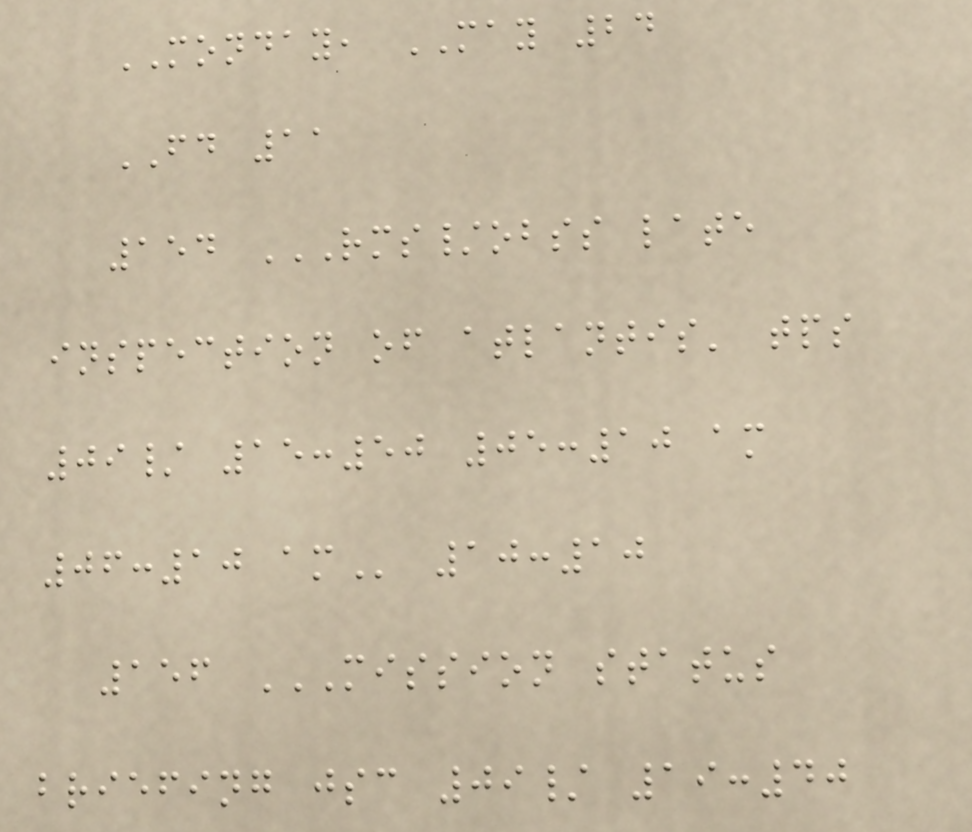MONDAY, MAY 24
FD 11
154 RMS/OBSS LATE
INSPECTION OF ATLANTIS' TPS
09/ 15:50 05:10 AM
06:10 AM 10:10
156 MISSION STATUS
BRIEFING JSC 09/ 19:40
